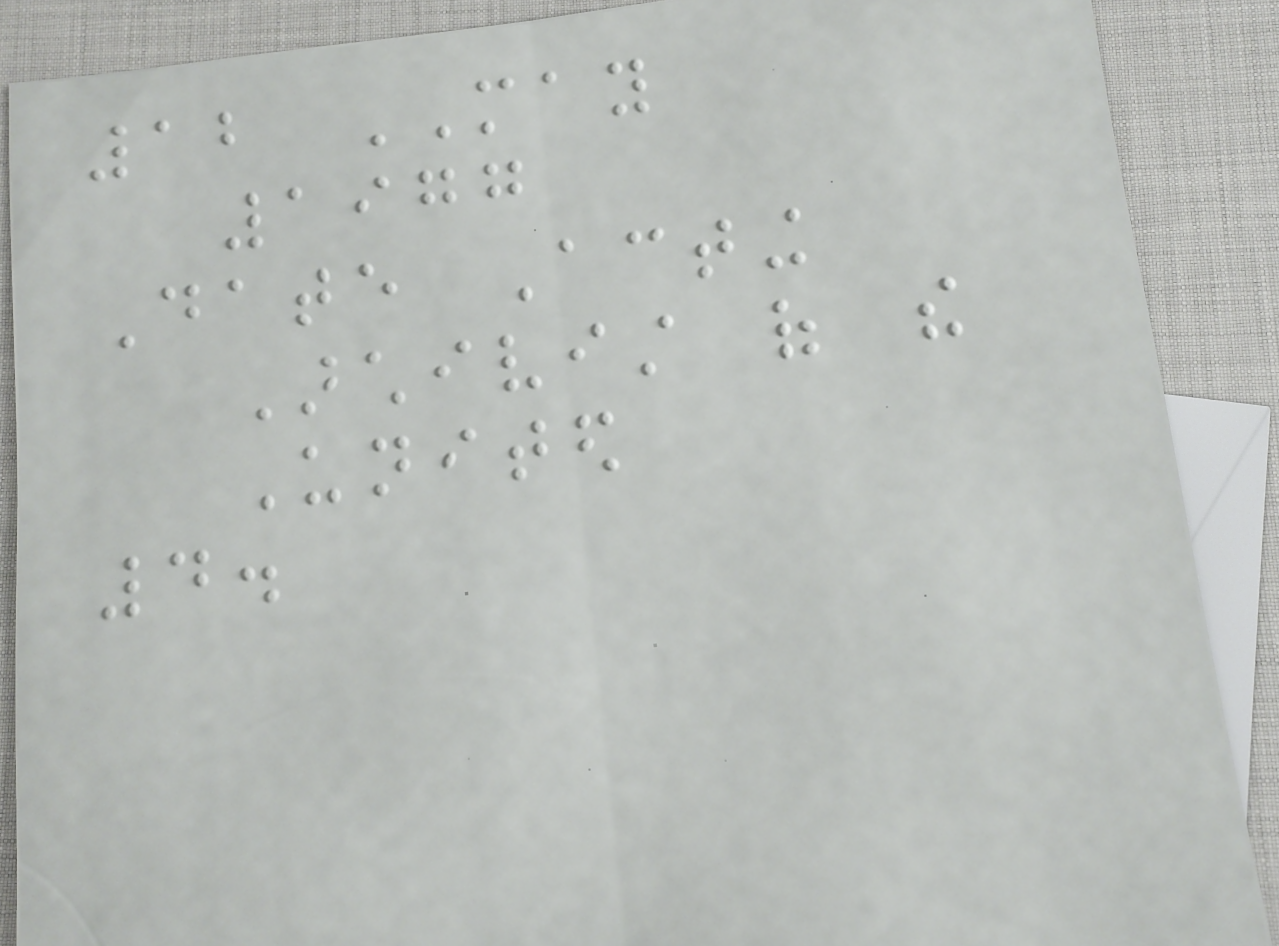12 MAY
1977
Date Acting
Archivist of the
United
4.
